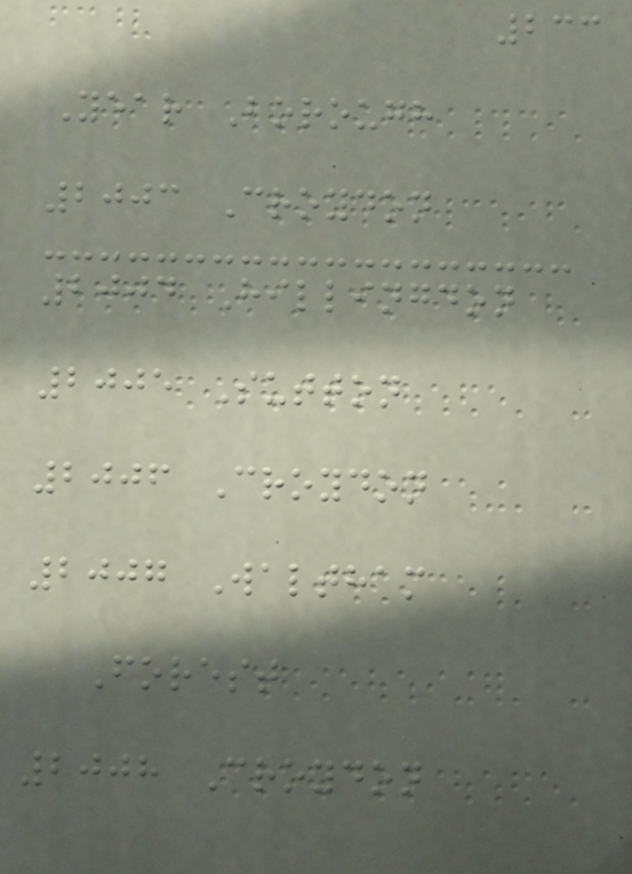233
Year Borough
2003 Croydon
2004 Hillingdon
2005 Sutton
2006 Croydon
2007 Waltham
Forest
2008 Croydon
